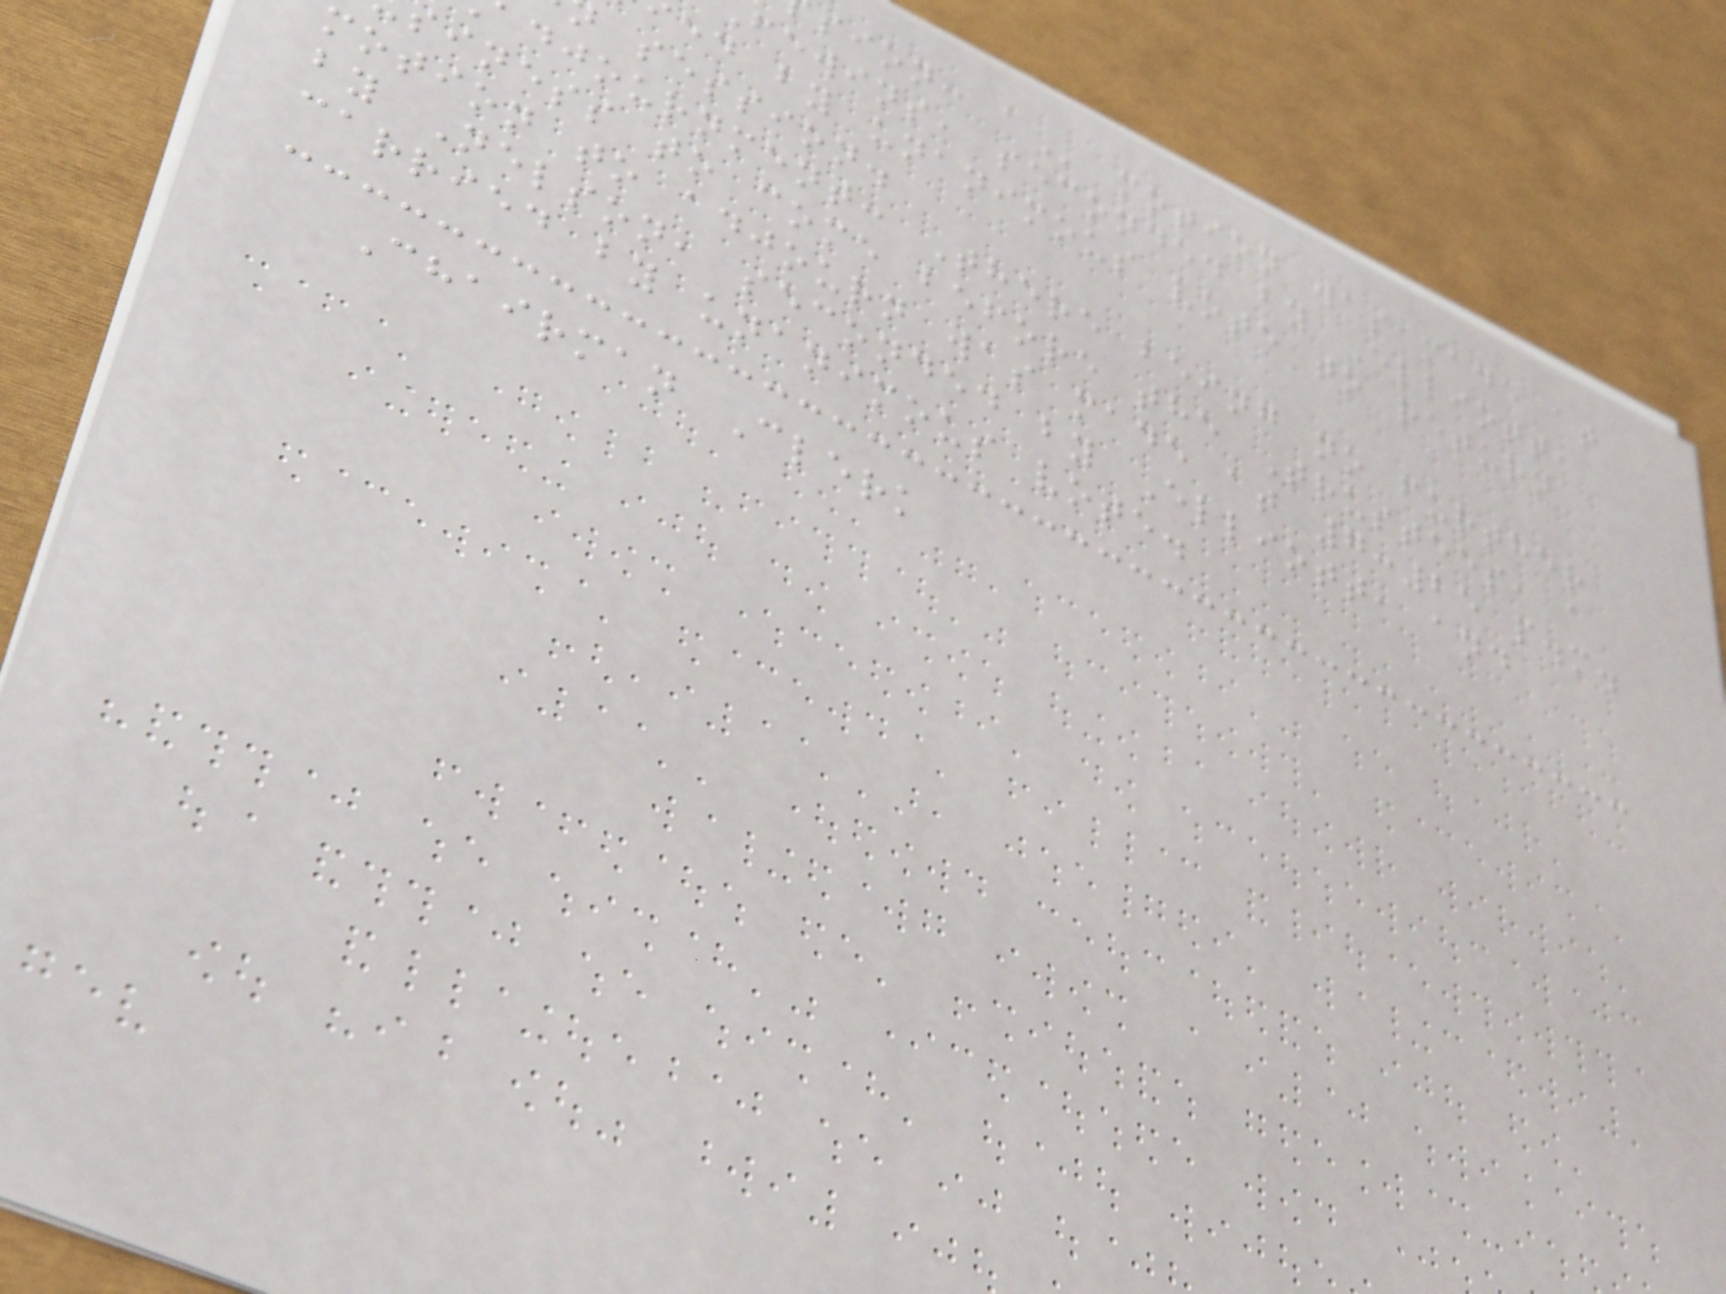fewins, seconded by Elliott,
ed by unanimous vote to return
session.
djournment: There being no further
siness to come before the Trustees, a
motion to adjourn was made at 7:25 p.m.
by Nelson, seconded by Elliott, and
carried by unanimous vote.
Chairman Clerk
